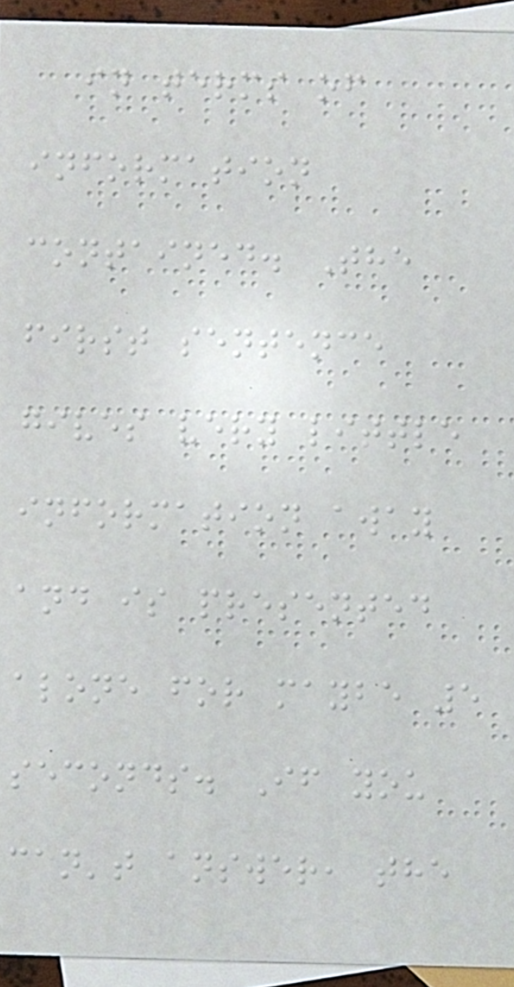in terms of
information
contained. The
first sentence
gives very little
information away
and is presented
alone for maybe 5
seconds. If you
can't answer, the
